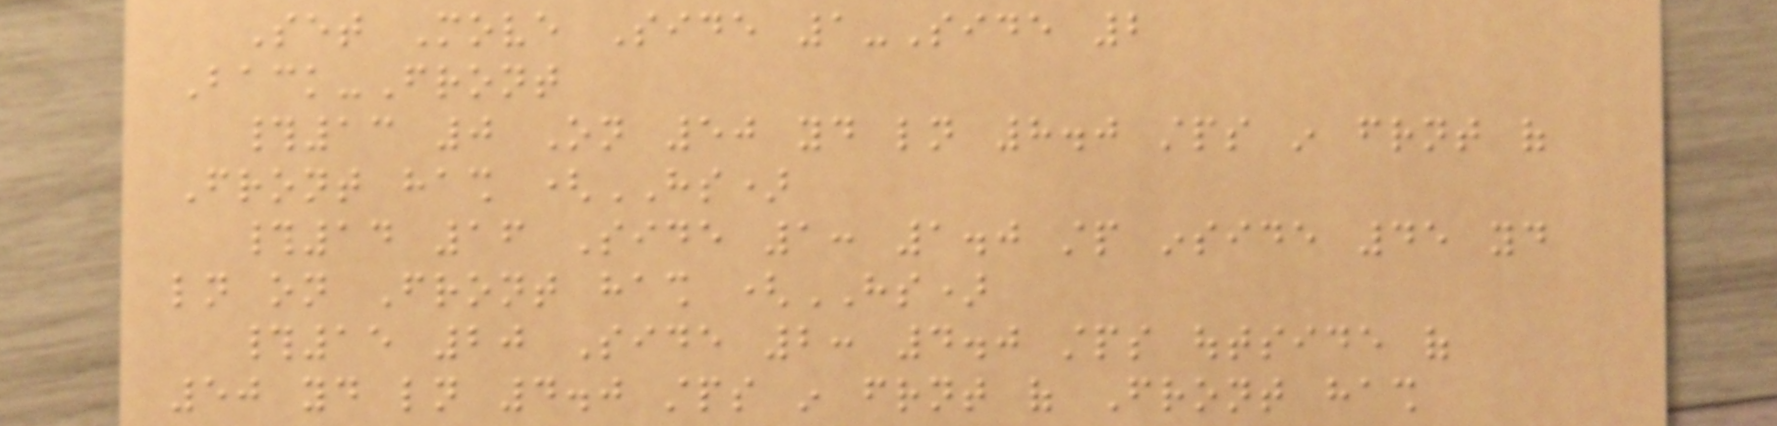Set Move Side 1-Side 2
Back-Front
#13 0 On 50 yd ln 8.0 stps in frnt of
Front hash (HS)
#14 16 Side 1: 1.0 stp inside 45 yd
ln on Front hash (HS)
#15 20 Side 2: 4.0 stps outside of
50 yd ln 4.0 stps in frnt of Front hash
